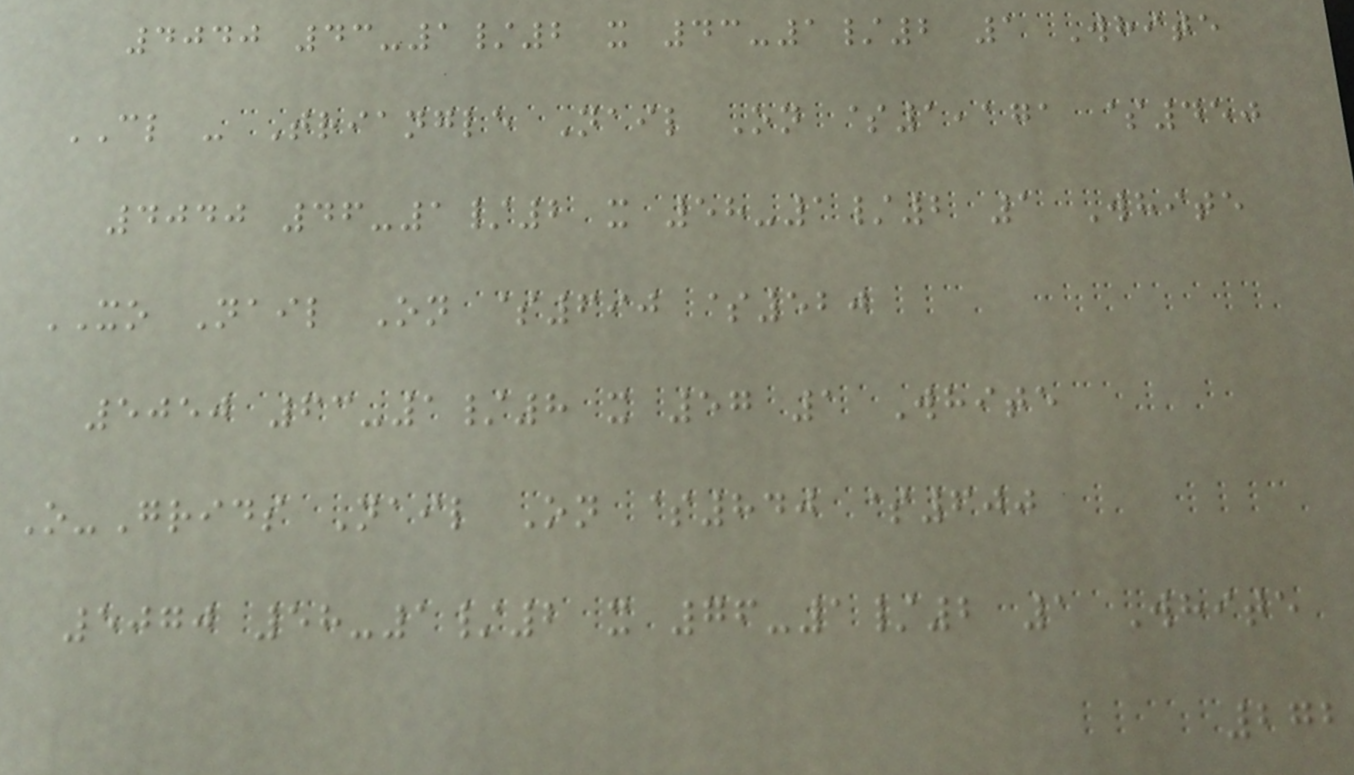4040 43-1/2 x 43-1/2 1 White
CL - Triangle Nail On $1,171 $450
4040 46-1/2 x 58-1/2 1 White
XO Nail On $690 $520
5050 63-1/8 x 57 1 White
O-Grids Nail On $840 $600
5070 58-1/2 x 76-1/2 1 White
272
